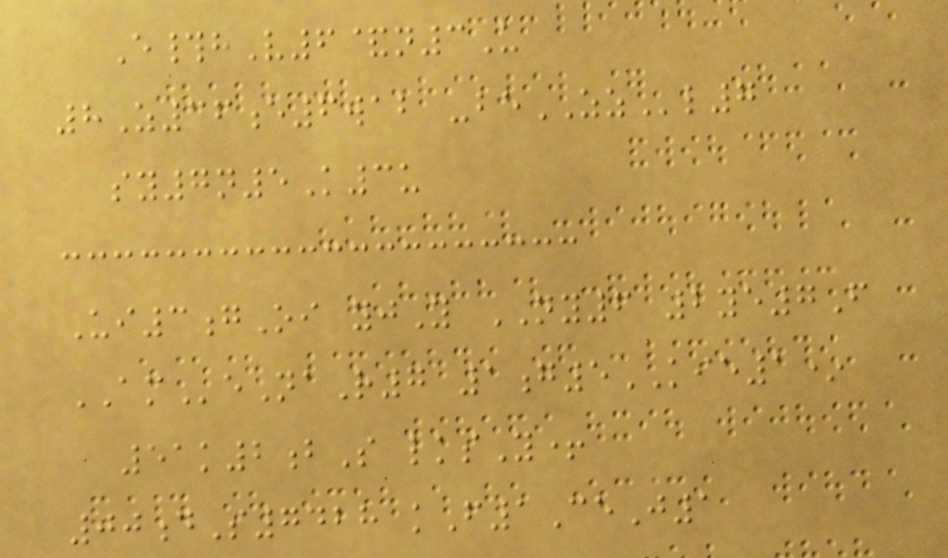E#hV6&n3U
8Z36e6wab -beZZl7
sy7n5K3u
Ui3gOi yjY NY6 2ye7F
AMeNaR7 1g5KIE1*
51k2bS lksY+
00dS7428 kF1CeJ1
